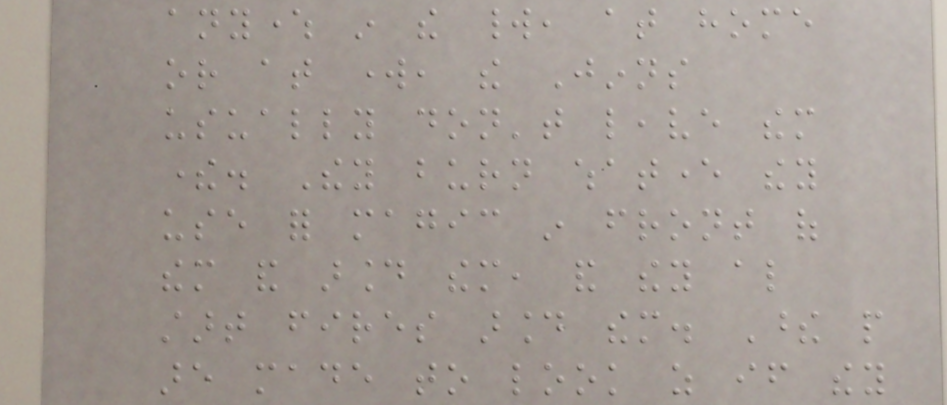anywhere in the world, at home
or at work, the Jinns
usually don't leave them
there. They burn whatever they
use for magic in front of
them and around them, and they also
start fires around them. These people
are made to look as if they
